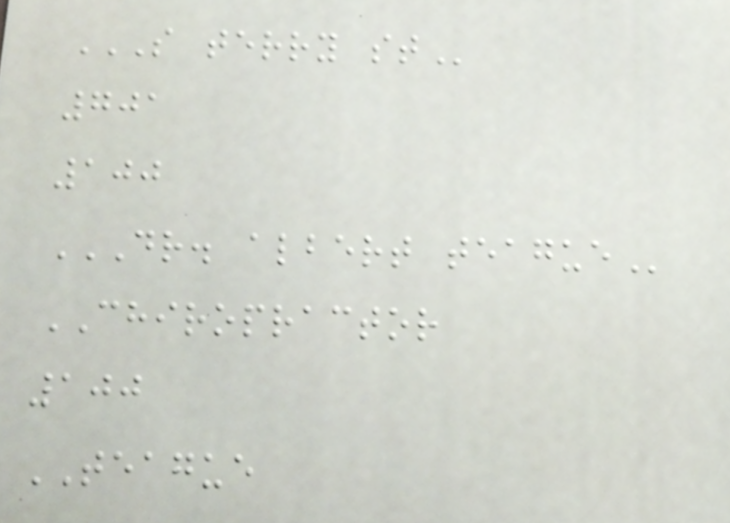S TERRY ST
701
100
DR. ALBERT TEAGUE
CHIROPRACTOR
100
TEAGUE
